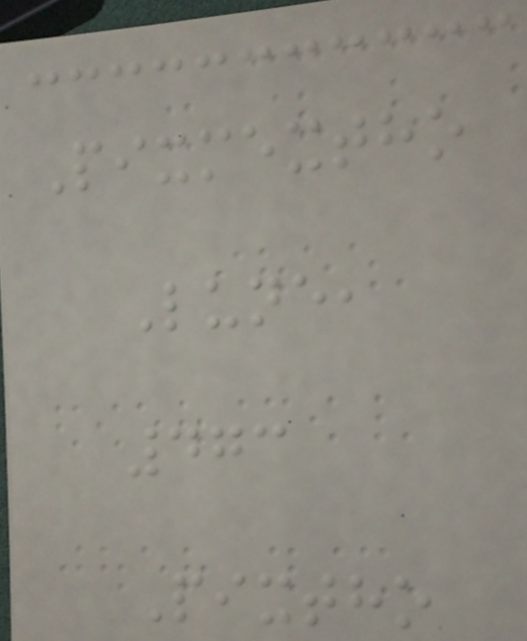Pixmextho
Lune,
473
Pixtho
